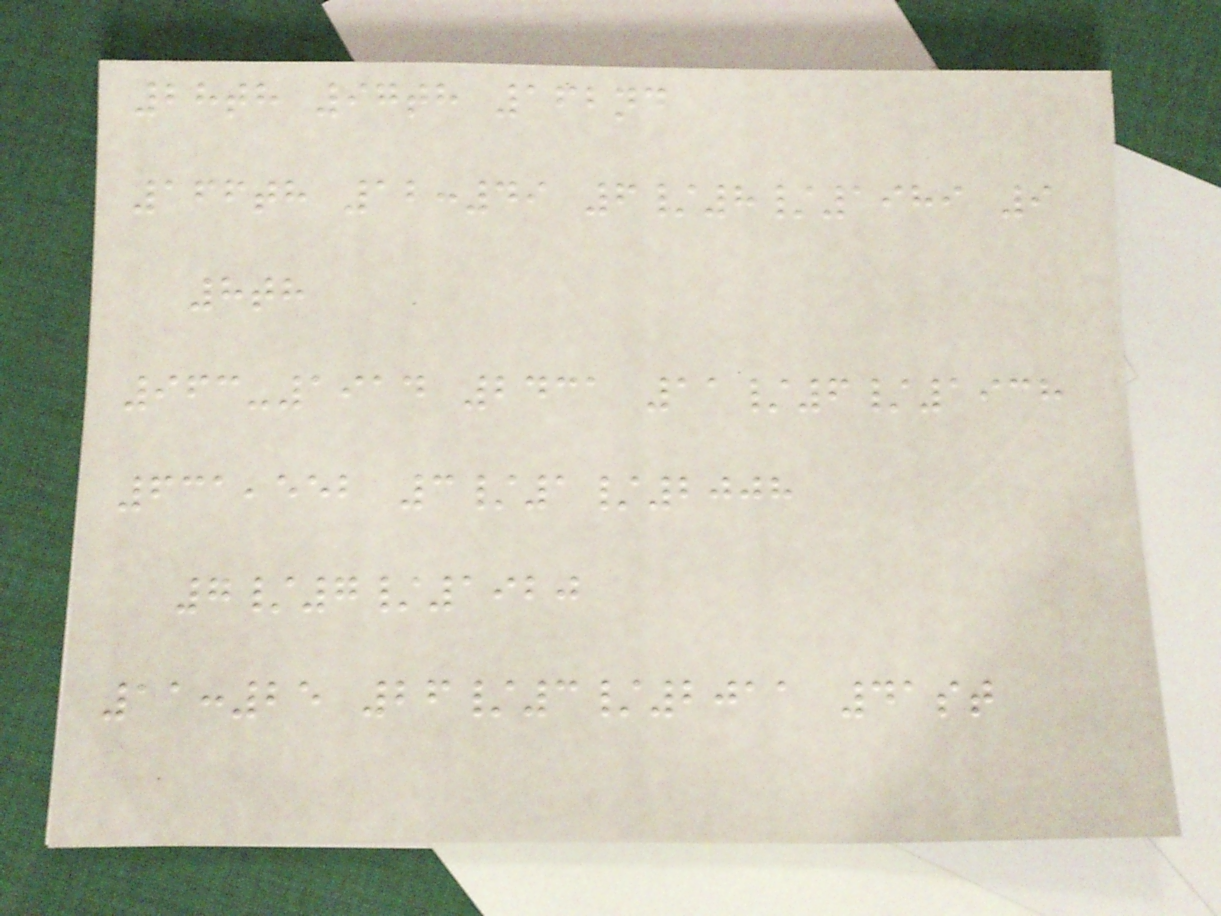28th 97th 162nd
166th 12:49 6/8/1989 9
8th
963-1914 2431 11/6/1938
631,552 3/1/2008
7/7/1920
11:25 26/3/2011 41st
